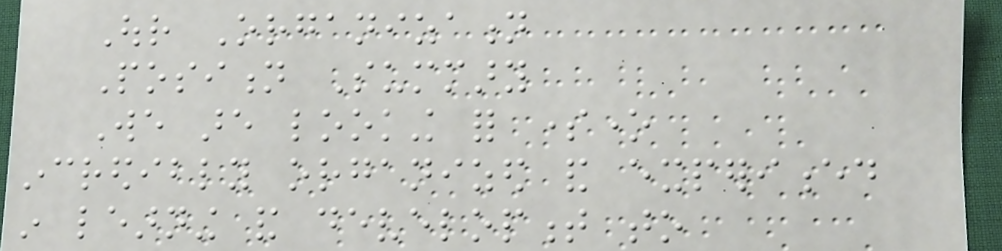Our Organization
Position Summary
We are looking for someone
incredibly organized and experienced
in learning and development to
